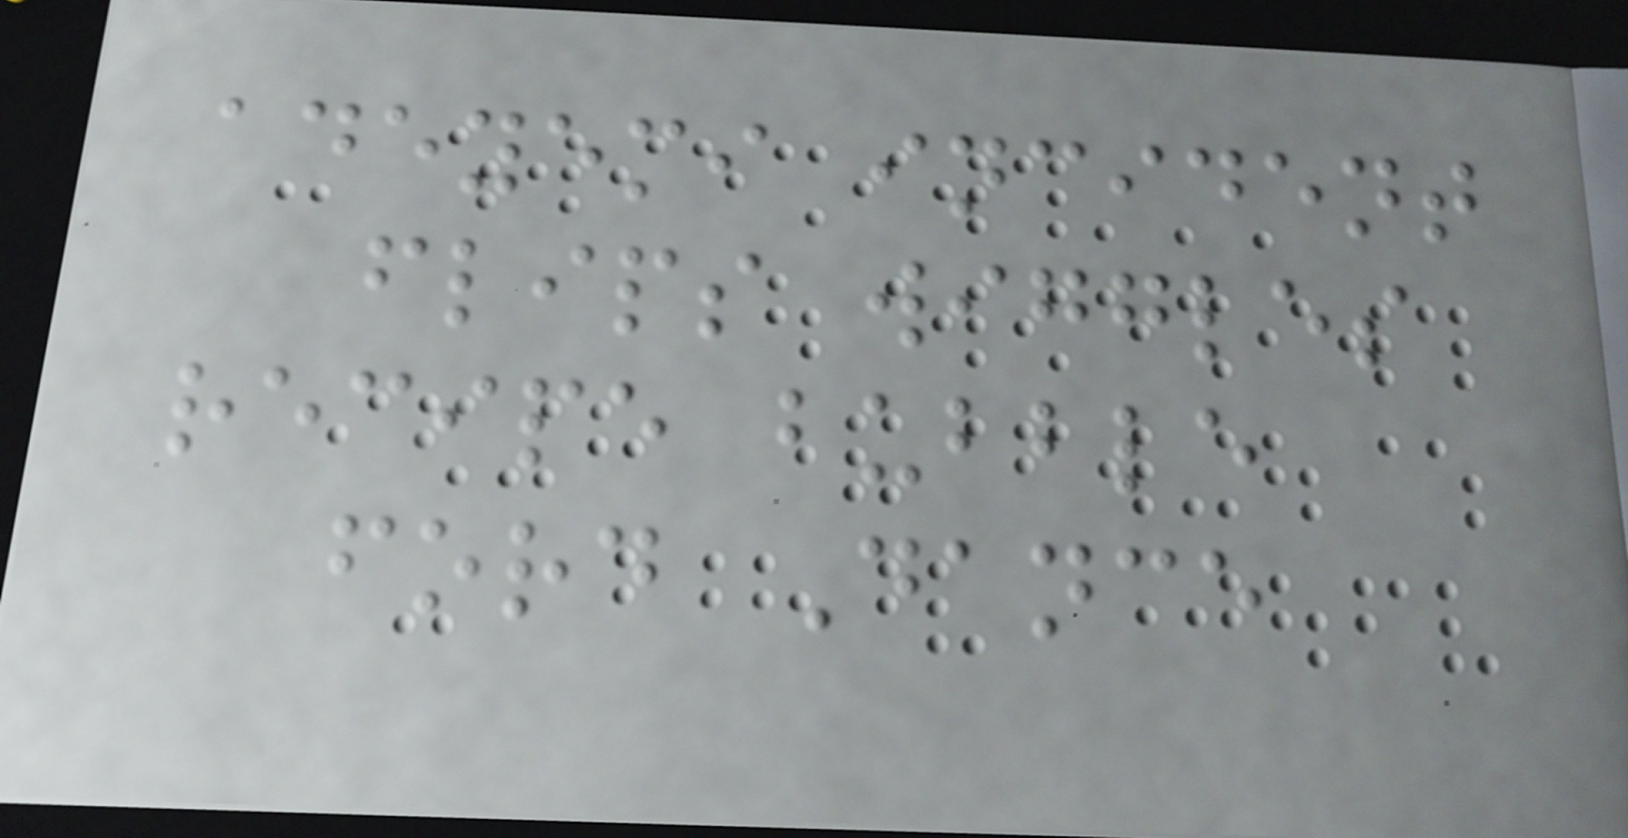adeyemi incident
flips wiggles
recipe bubble
ford Dance
